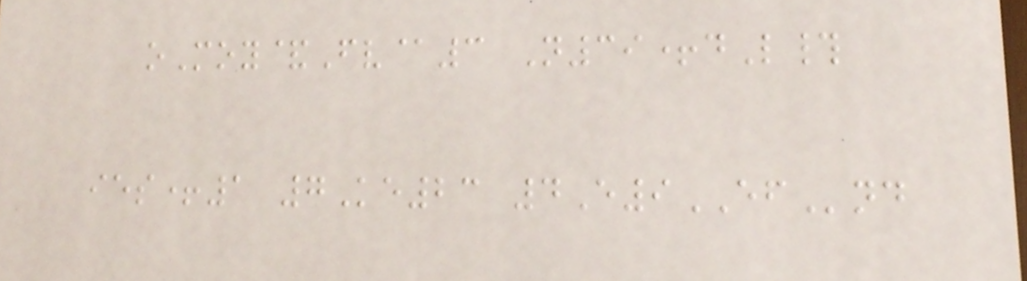oMoy&Fv@3 N39+dL#
ies+1 7Ke23 4E9EFnd
